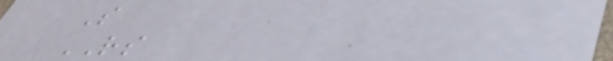S
RS
